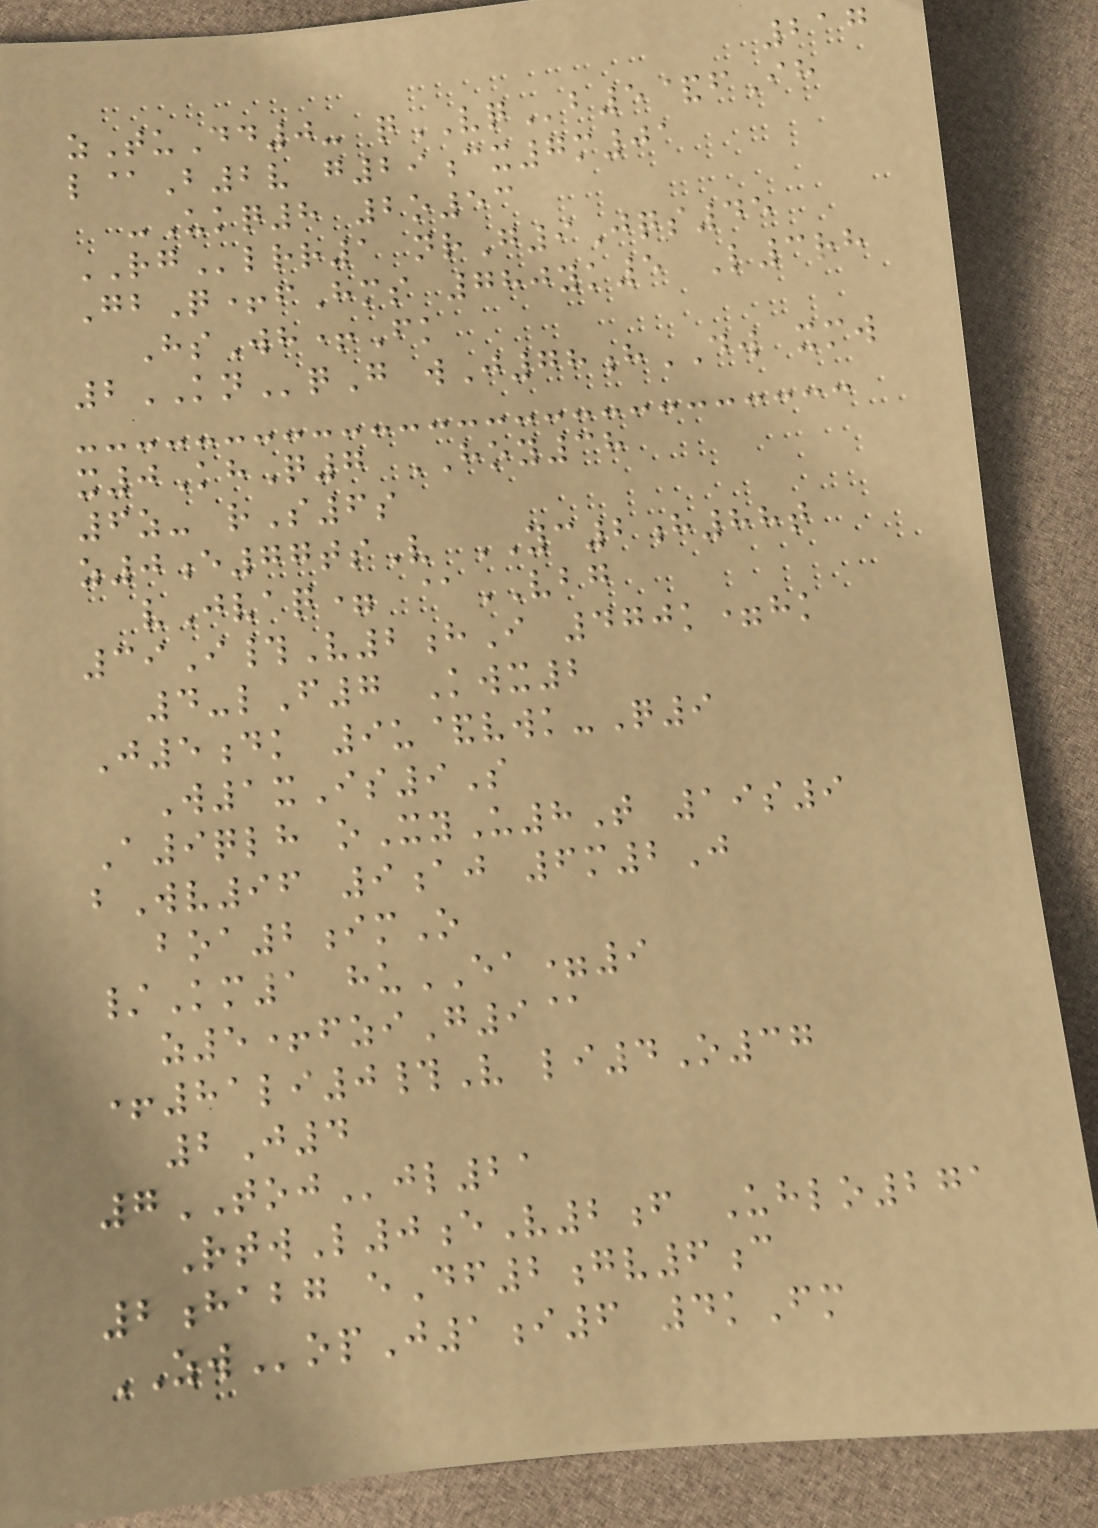217
zTuDd0- qVQb5&fIh
l@B2v g29cx7m01
-Ukq8 2o53
RGlrr1 nrG9Jqs45
GbQ+fHms 780yk5 L3rh
HsWh+Fk
2KNqG wJ78hDW xmw
x0KhQ7 HOY38
6z- rS6s
z0e77tsV YC2h88t
vJvaq= @VBG
39I#V2hI 470k=hk
4-lF7 Kwx2
J5dk 9u&vwk-Q9
W1xIs9S
A9qlh oXyU8T 19s9
bWv96 9aj 6m2J
boa2imO
/Km1 huEA=9
z5+fziG9@
+81li0#V li4O37
2J4
7TOJjl21
RtwL0eV2f Uhlo271
2habg eDf2gv6c
ZWopJ1i6 4kFm
